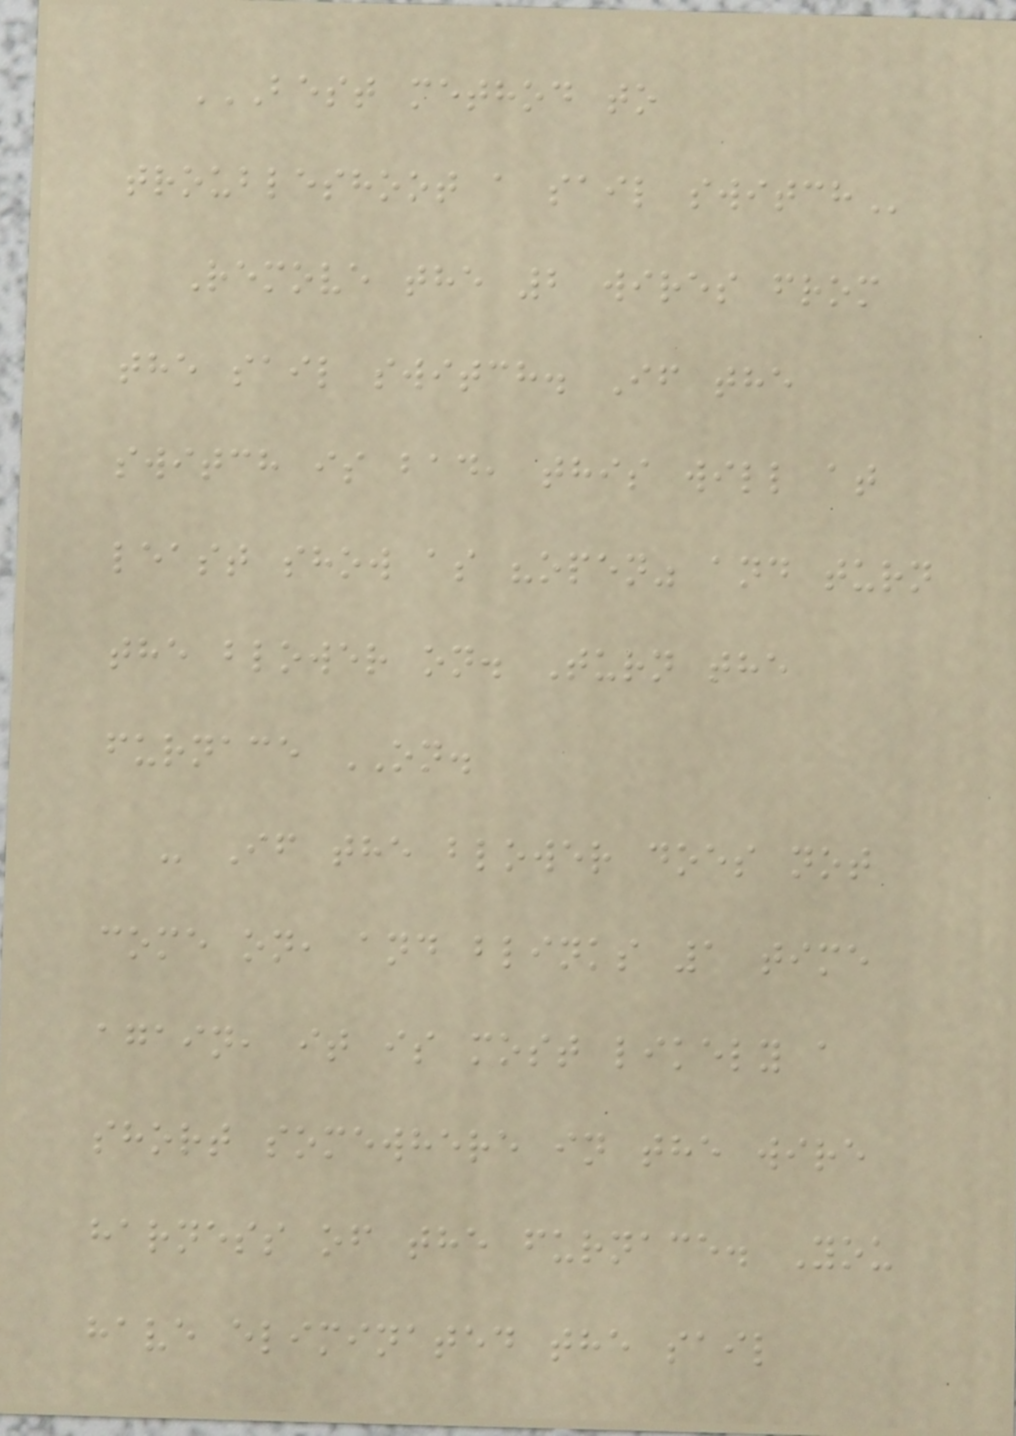BEST METHOD TO
TROUBLESHOOT A SAIL SWITCH
Remove the 2 wires from
the sail switch. If the
switch is bad, this will at
least show as "open" and turn
the blower on. Turn the
furnace ON.
- If the blower does not
come on, and blinks 1 time
again, it is most likely a
short somewhere in the wire
harness of the furnace. You
have eliminated the sail
